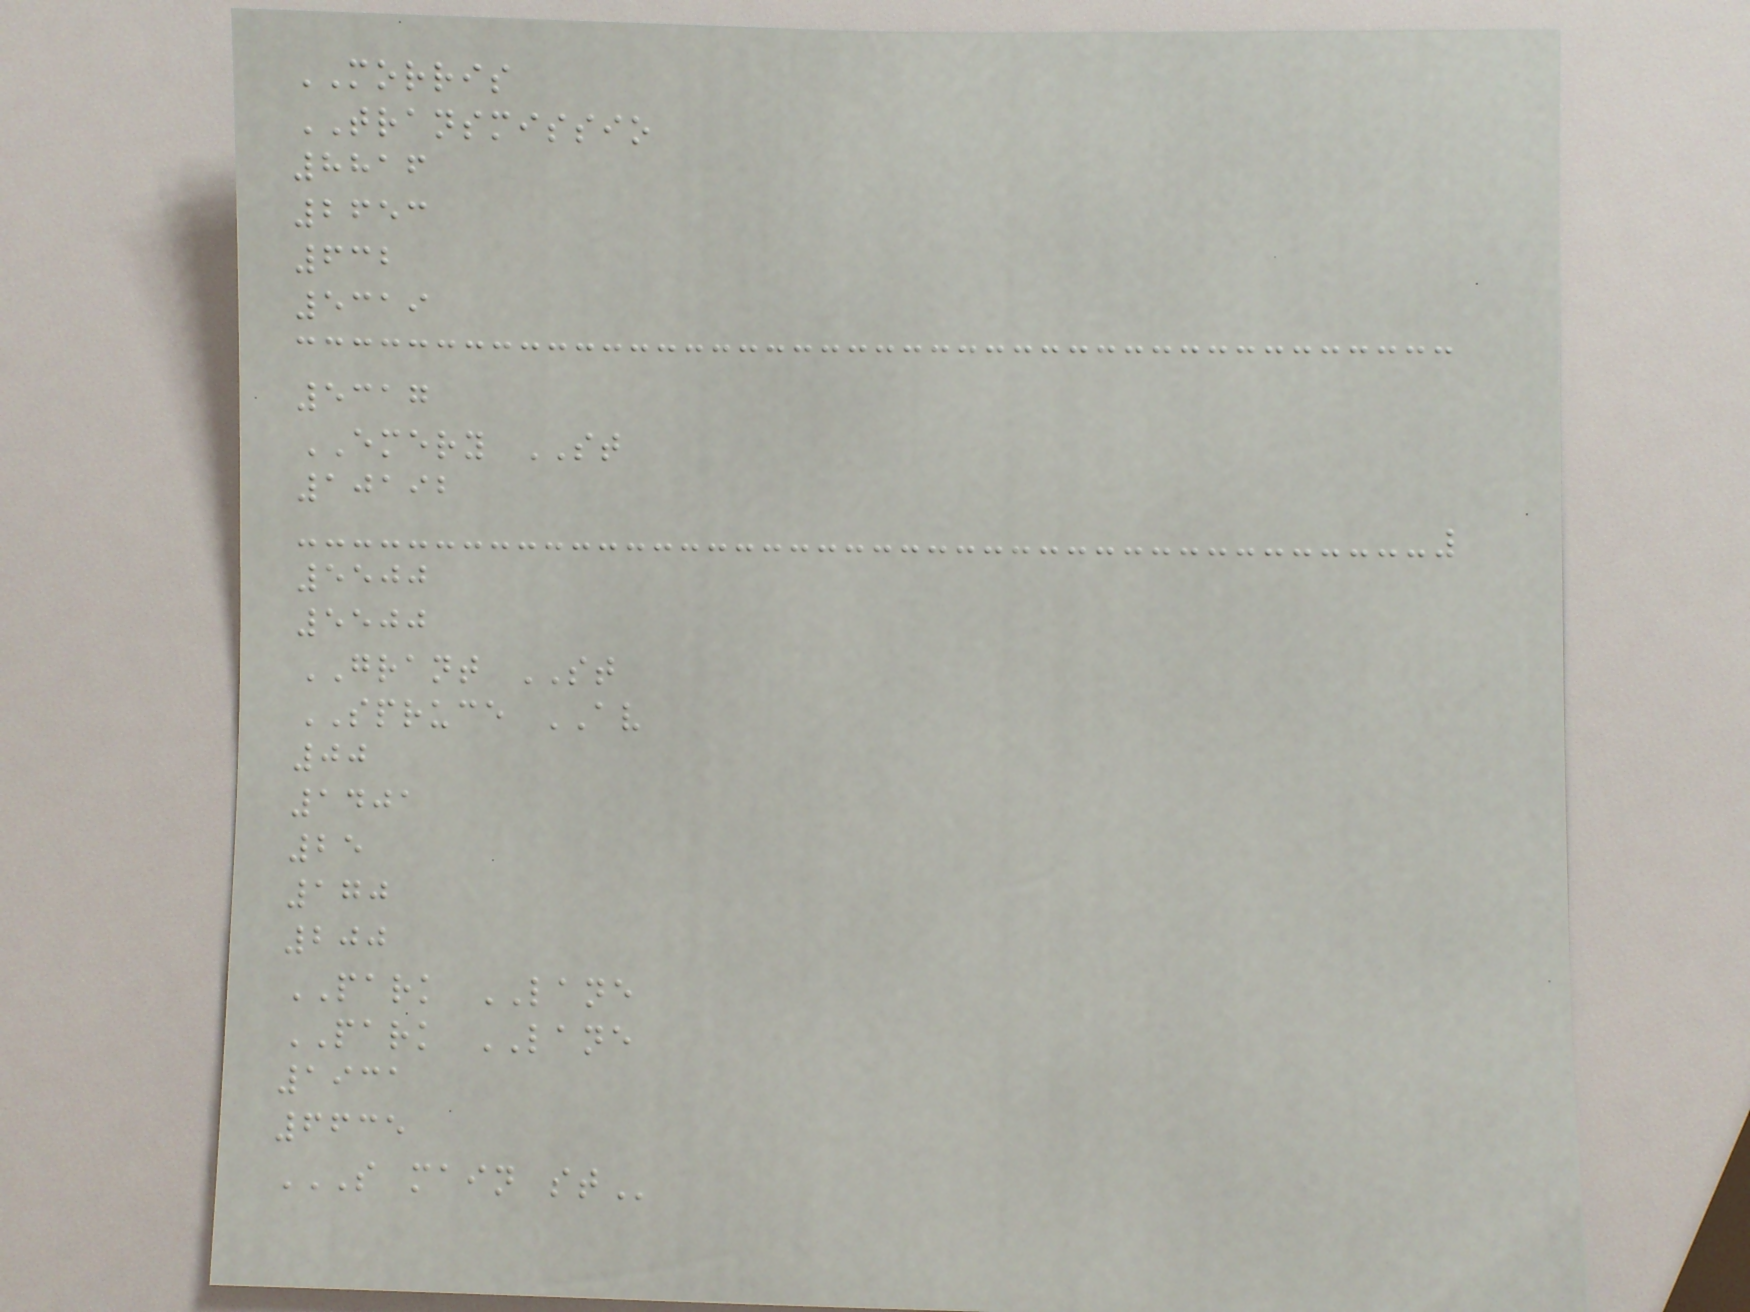MORRIS
TRANSMISSIO
8816
2653
632
5319
5317
EMERY ST
10192
5500
5500
GRANT ST
SPRUCE AV
00
1401
25
170
200
PARK LANE
PARK LANE
1931
6635
S MAIN ST
